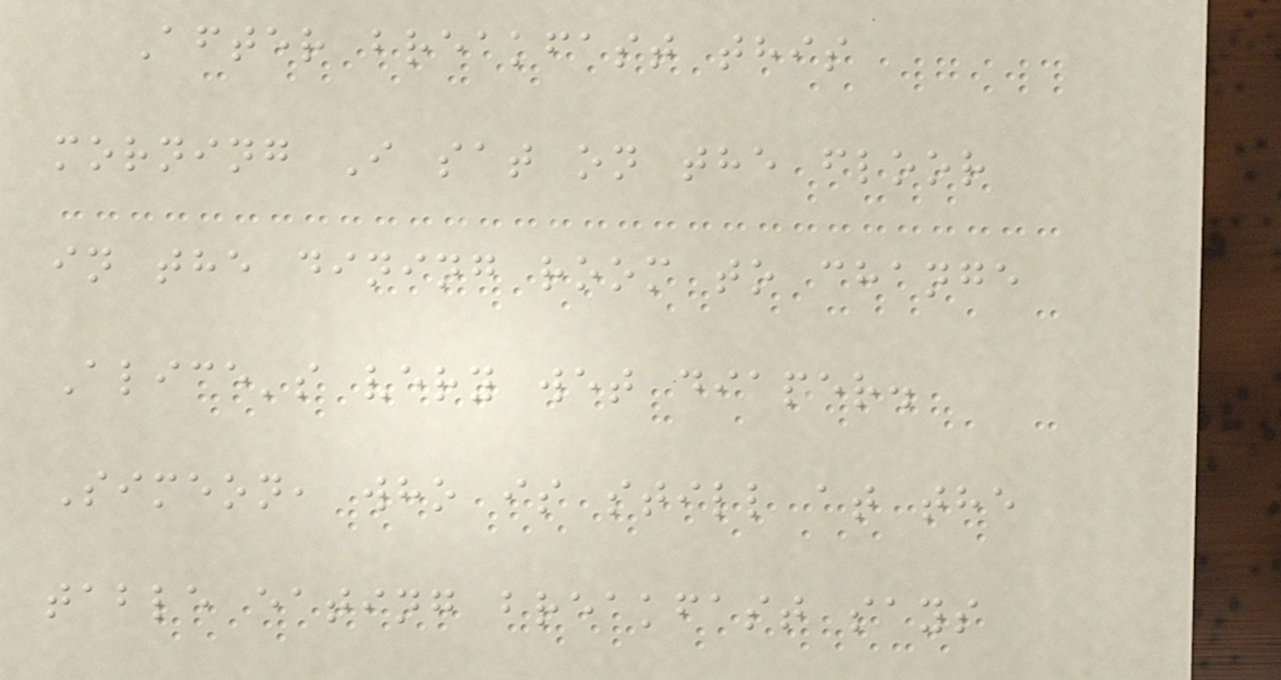After breakfast this
morning I sat on the floor
in the dining room to change
Alice's very wet diaper.
Simeon, who is still at the
table eating breakfast says
